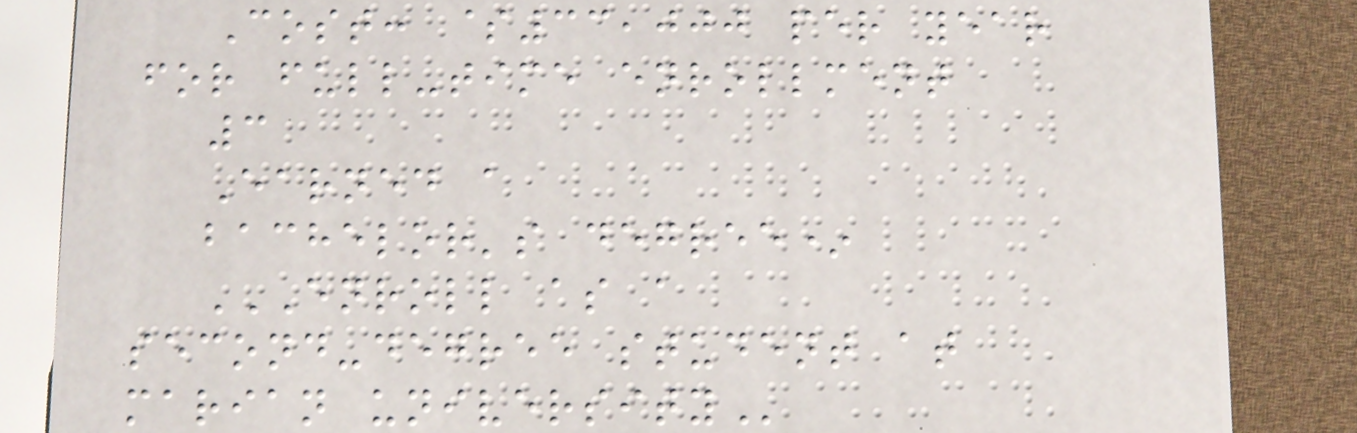Cost: $33,000 per year
for full-time enrollment
3
Earned a
bachelor's degree*
ENROLL AS A
SECOND-DEGREE STUDENT AT
MARIAN UNIVERSITY
